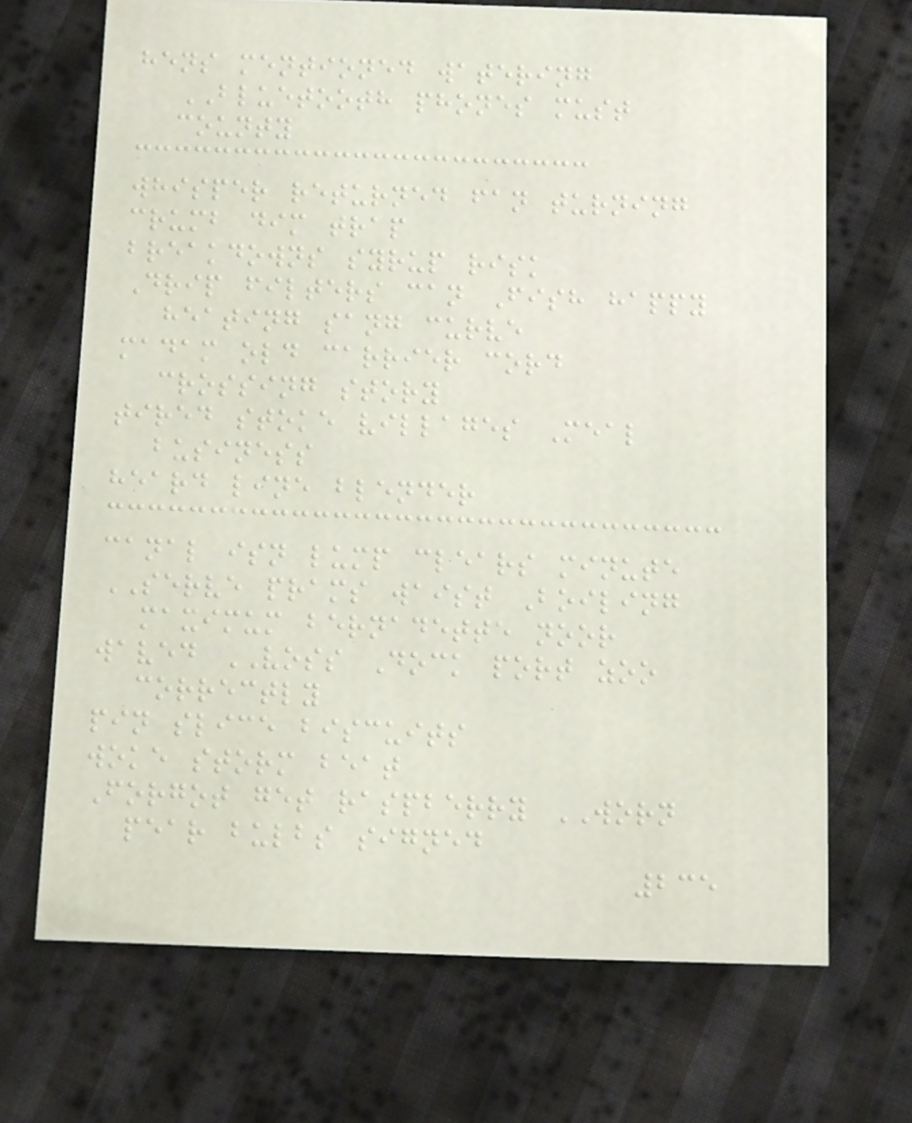hens mentioned watering
BLUETOOTH phones must
county
whisper returned fan turning
crumb dim trap
breakdowns syrup risk
Drip filters can Fish happy
heating sang curve
madam old carrier cord
crossing story
tired stoke villages Meal
business
heard line blender
canal isn lump clears minute
SERVE prams waist Boiling
maximum bernadette noor
waved VOSS Dock port zoo
correctly
pin slice biscuits
woke storm beat
Forgot get raspberry WORN
pear bulbs signed
235
